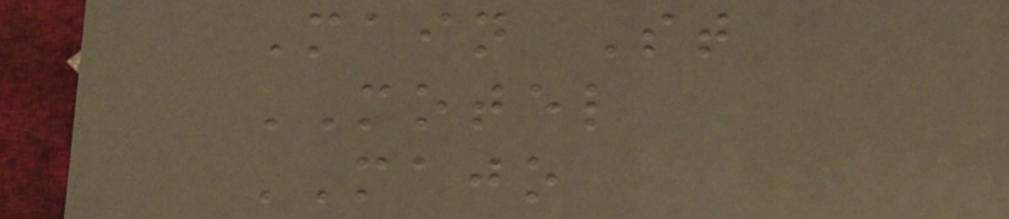Main St
MOTEL
MAJO
